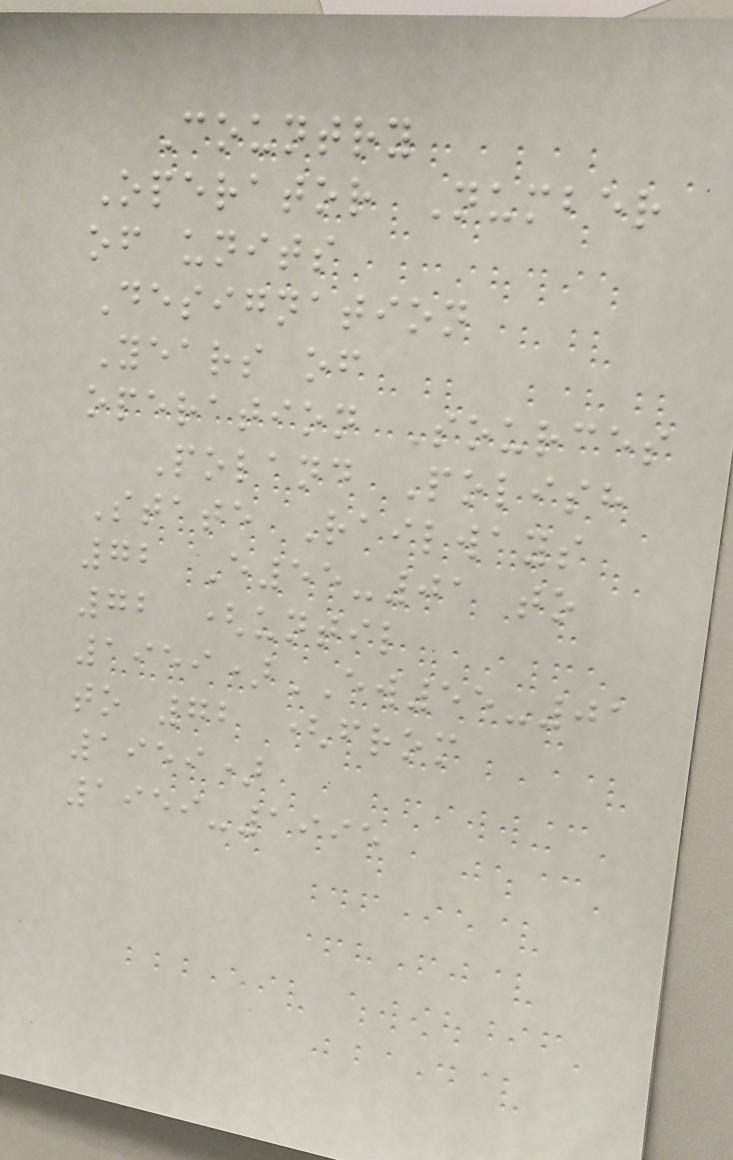Country
Operator Number
of units
Designation
Years of
operation Sources
Poland Polish
State Railways
72 E55-01 to
72 (until
1959)EW55-01
to 72 (from
1959)
1959-1995
